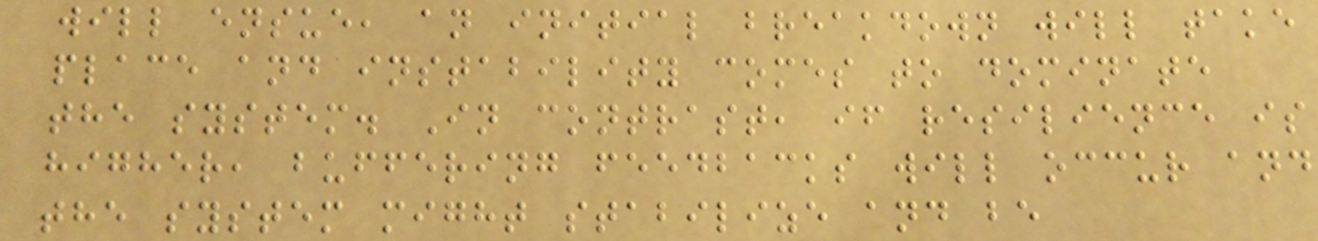will ensue, an initial breakdown will take
place and instability comes to dominate
the system. In contrast, if resilience is
higher, buffering feedbacks will occur and
the system might stabilize and be
